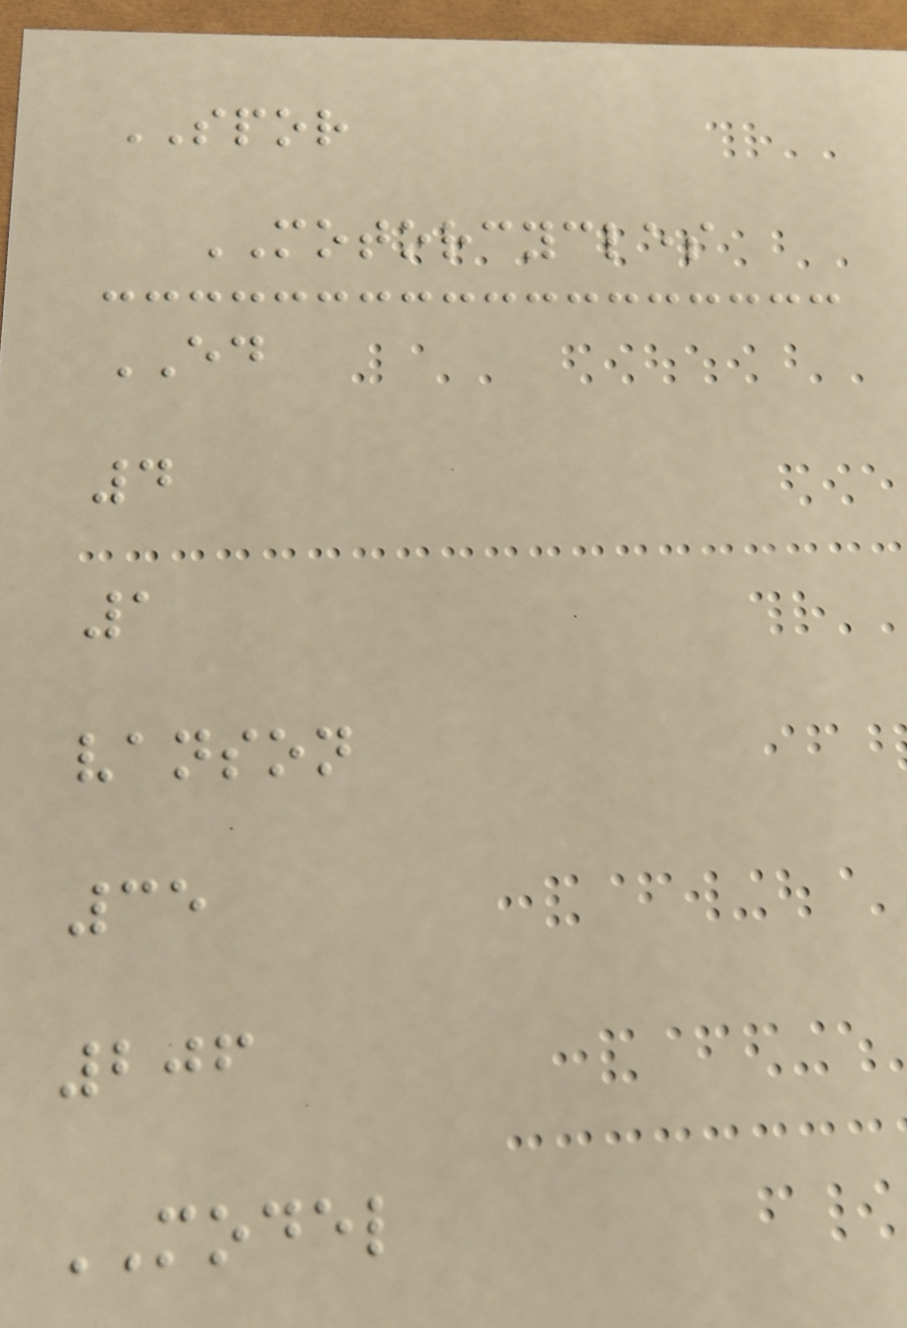SPOR
MOTORCYCLES
ED
4
1
vanson
35
206
MODEL
